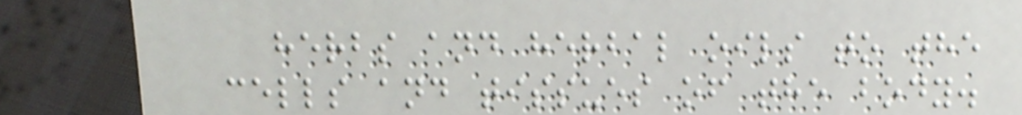herbs and herbal oils to the
cells and tissues of the body.
